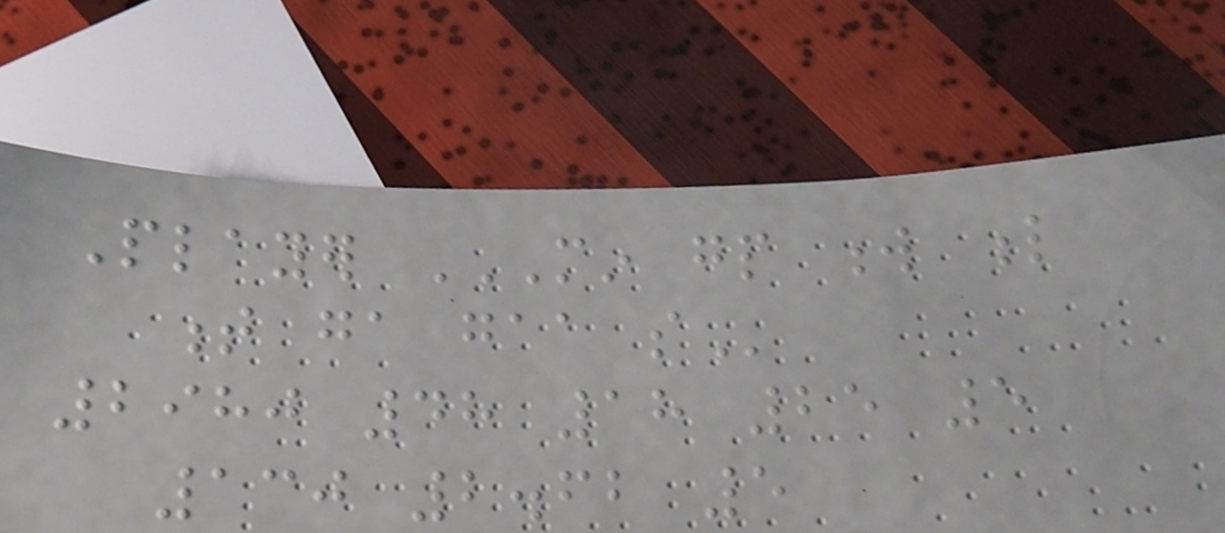Player MIN GP W L
T GA GAA SO
2980 48 18 25 5
130 2.62 5
